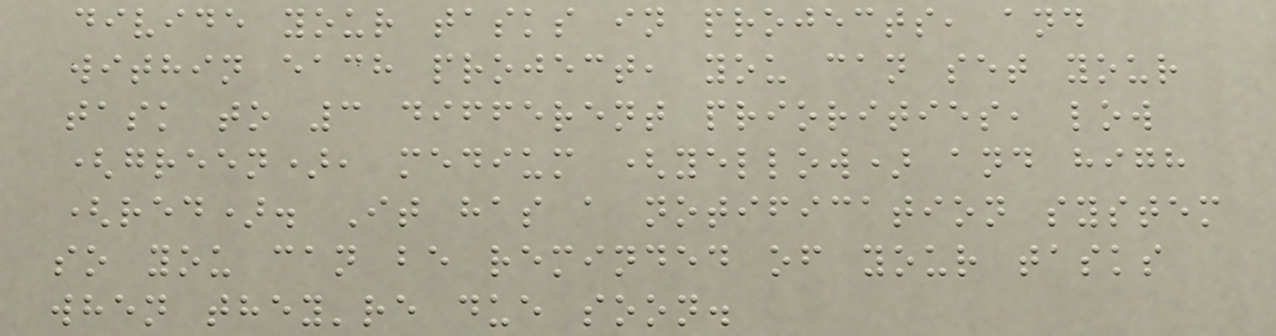divide your tasks in projects, and
within each project, you can set your
task to 3 different priorities, low
(green), medium (yellow) and high
(red). It has a notification system
so you can be reminded of your tasks
when they're due soon.
